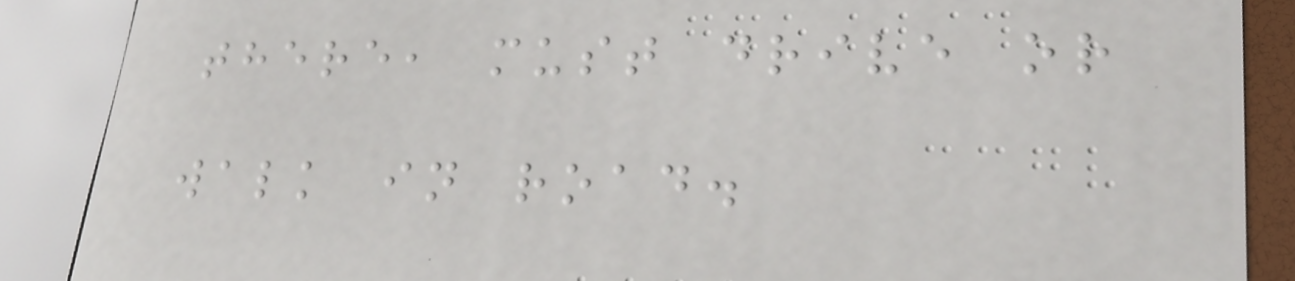there, must drive or
walk in road.
